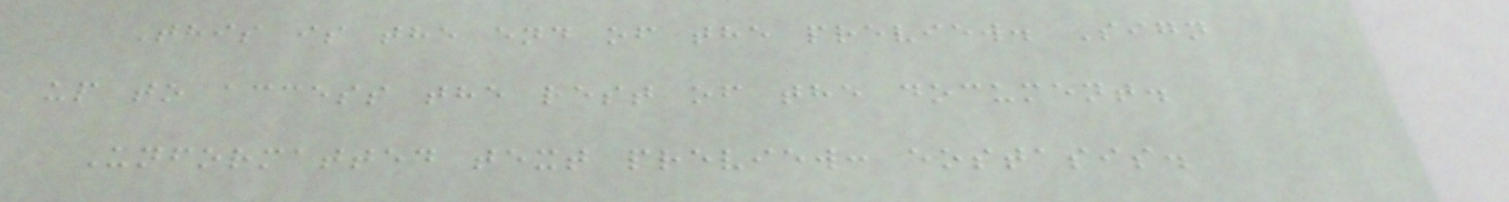This is the end of the preview. Sign
up to access the rest of the document.
Unformatted text preview: eostasis.
